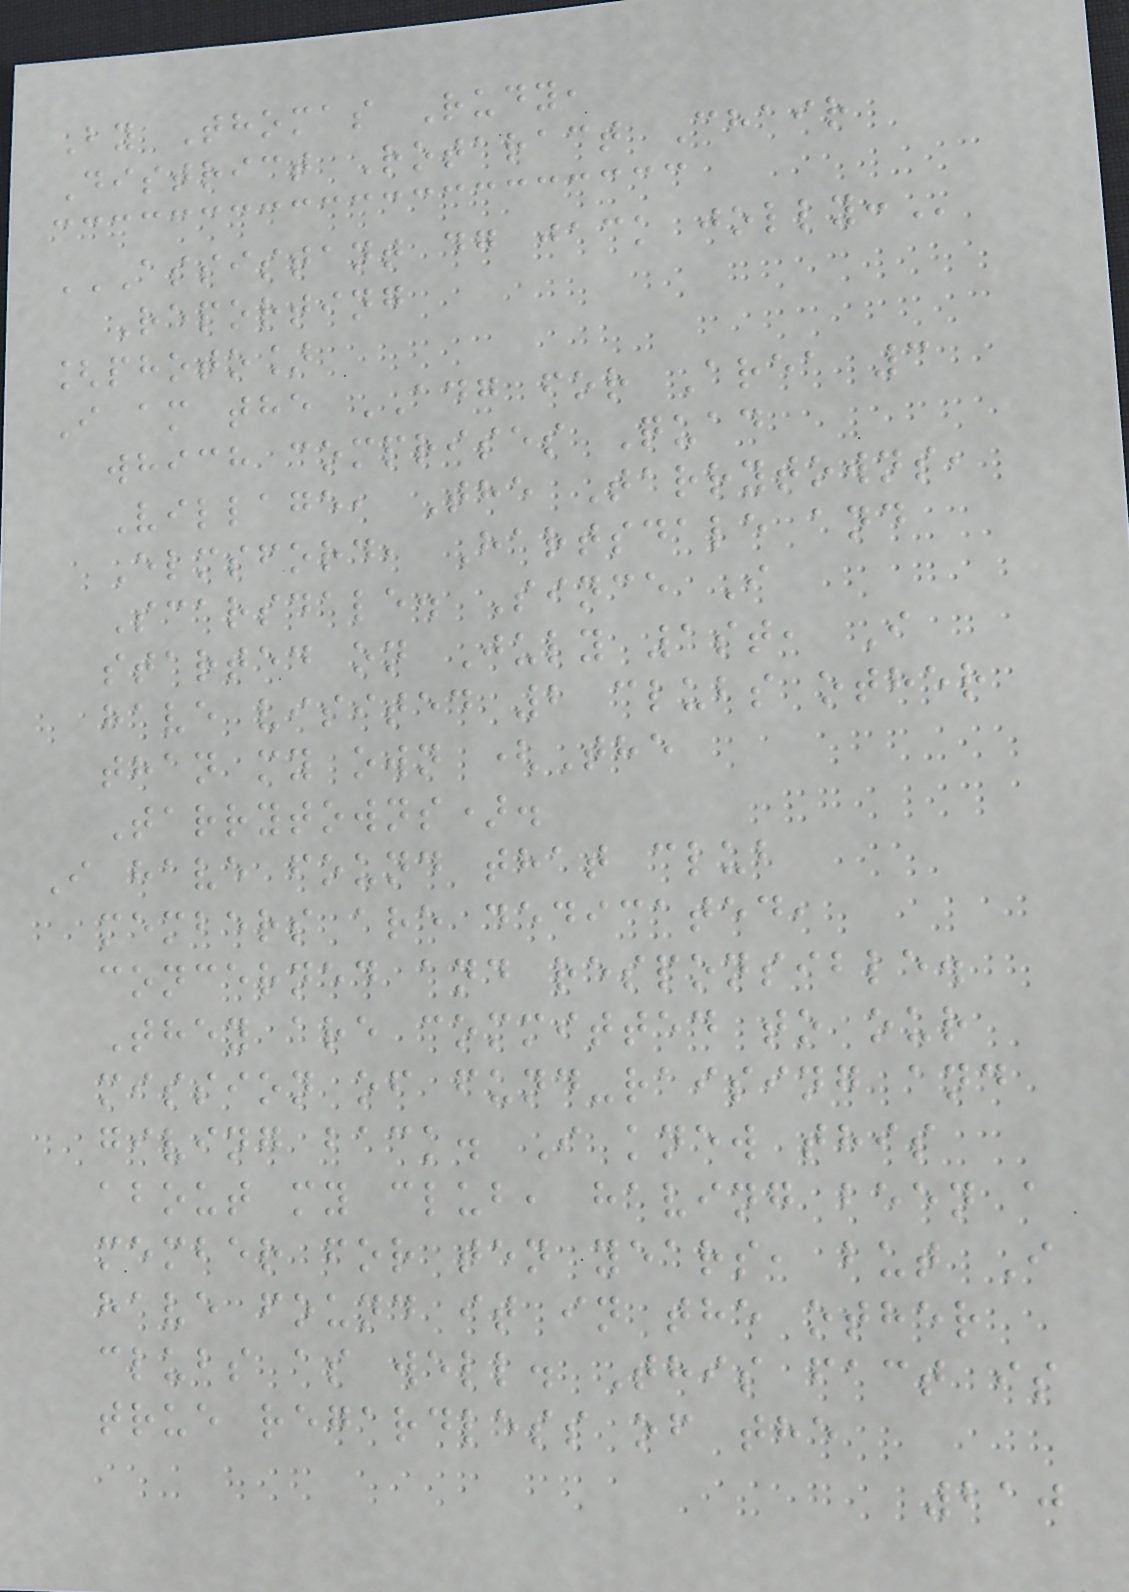By Thomas Rudy,
District Rotaract Chair
ASSISTANT DG JACK JOLLY:
Reporting
[photo]
I am the ADG for Area 3
which comprises Quad
Village, The Tarrytowns,
Elmsford, Hartsdale and
Scarsdale. Since I
started on July 1st, I
have visited 2 clubs other
than my own (The
Tarrytowns).
I have found that club
members are dedicated,
concerned and responsible.
They are committed to our
mission of fund-raising and
giving back. I knew this
about my club, having been a
member for ten years, but I
have found it in the other
clubs as well. This fact is
true regardless of the
210
